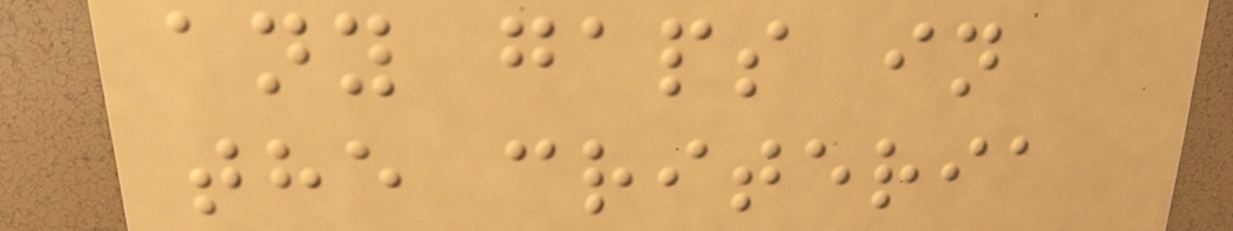any gaps in
the criteria
